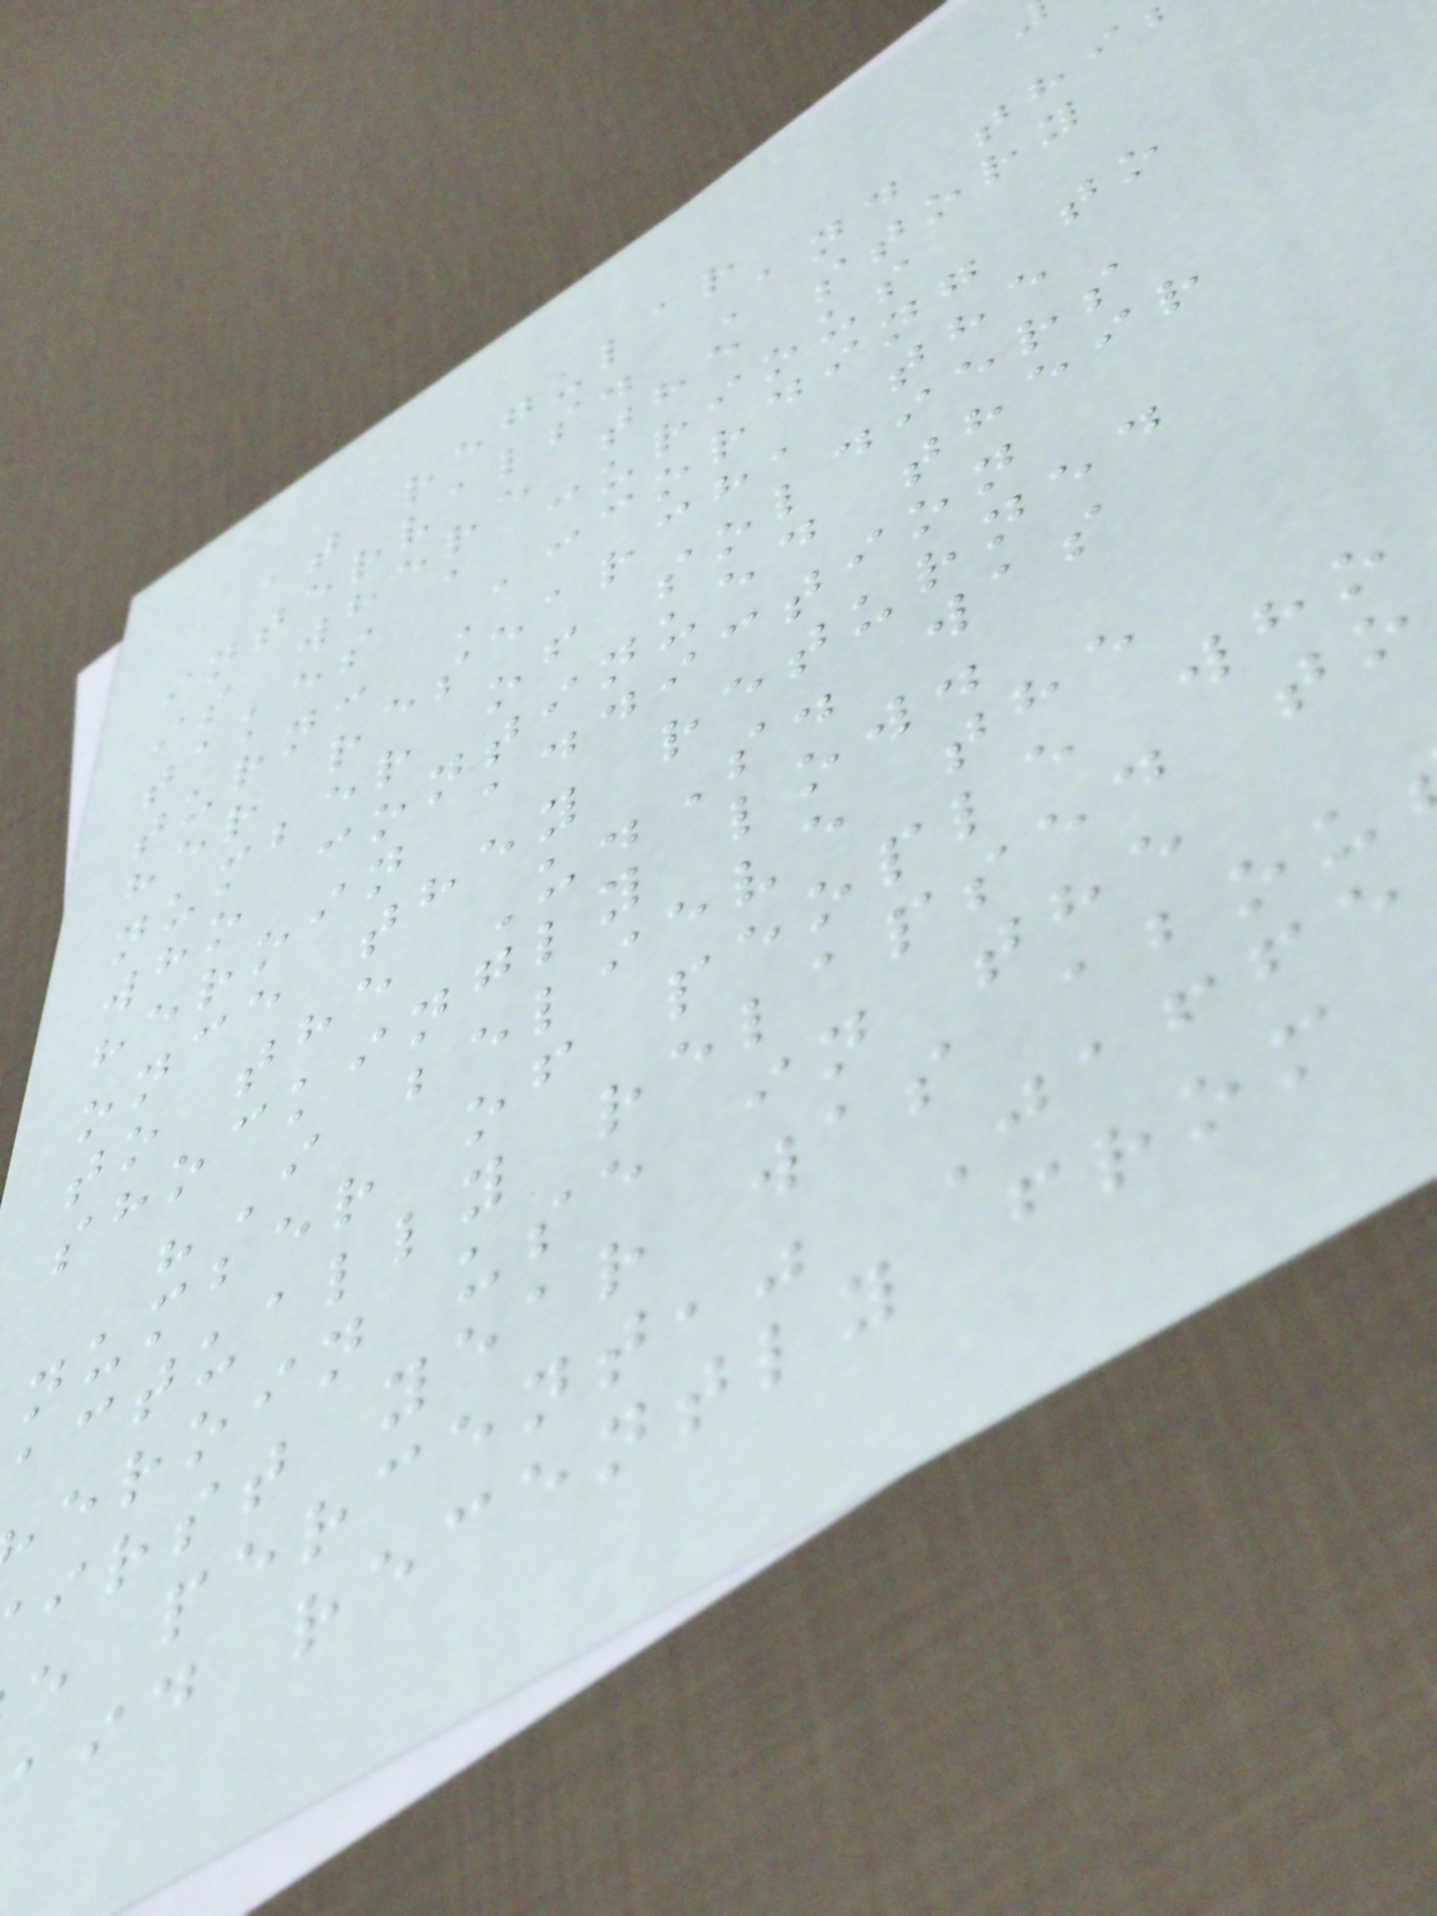at regular
intervals. And thi
is where the story
takes a curious
turn: According to
her research, the
number of soldiers
who continued their
heroin addiction
once they returned
to the U.S. was
shockingly low.
"I believe the
number of people who
actually relapsed to
eroin use in the
irst year was abou
e percent," Jaffe
aid recently from
